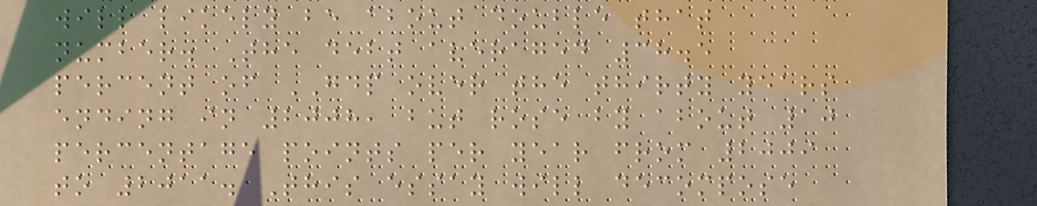will likely be about double that
number. The debt averaged 38.5
percent of GDP over the thirty years
ending in 2008, but rose by about 10
percentage points per year from 2009
to 2011. This essay will decompose
